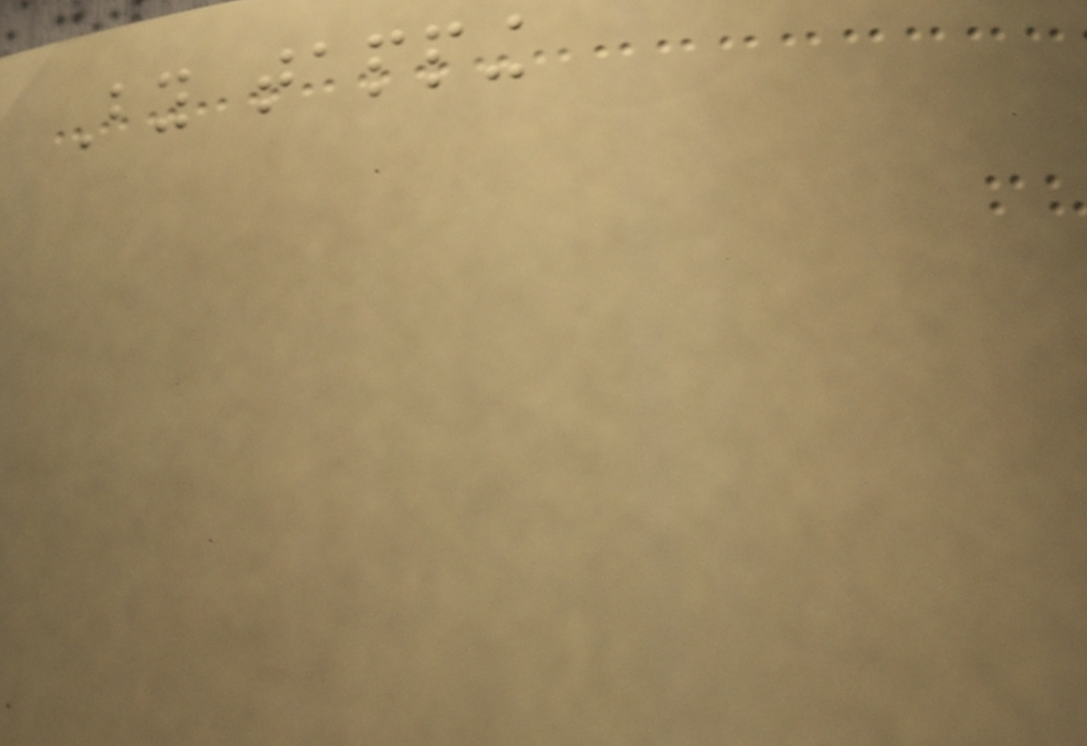By tapping
